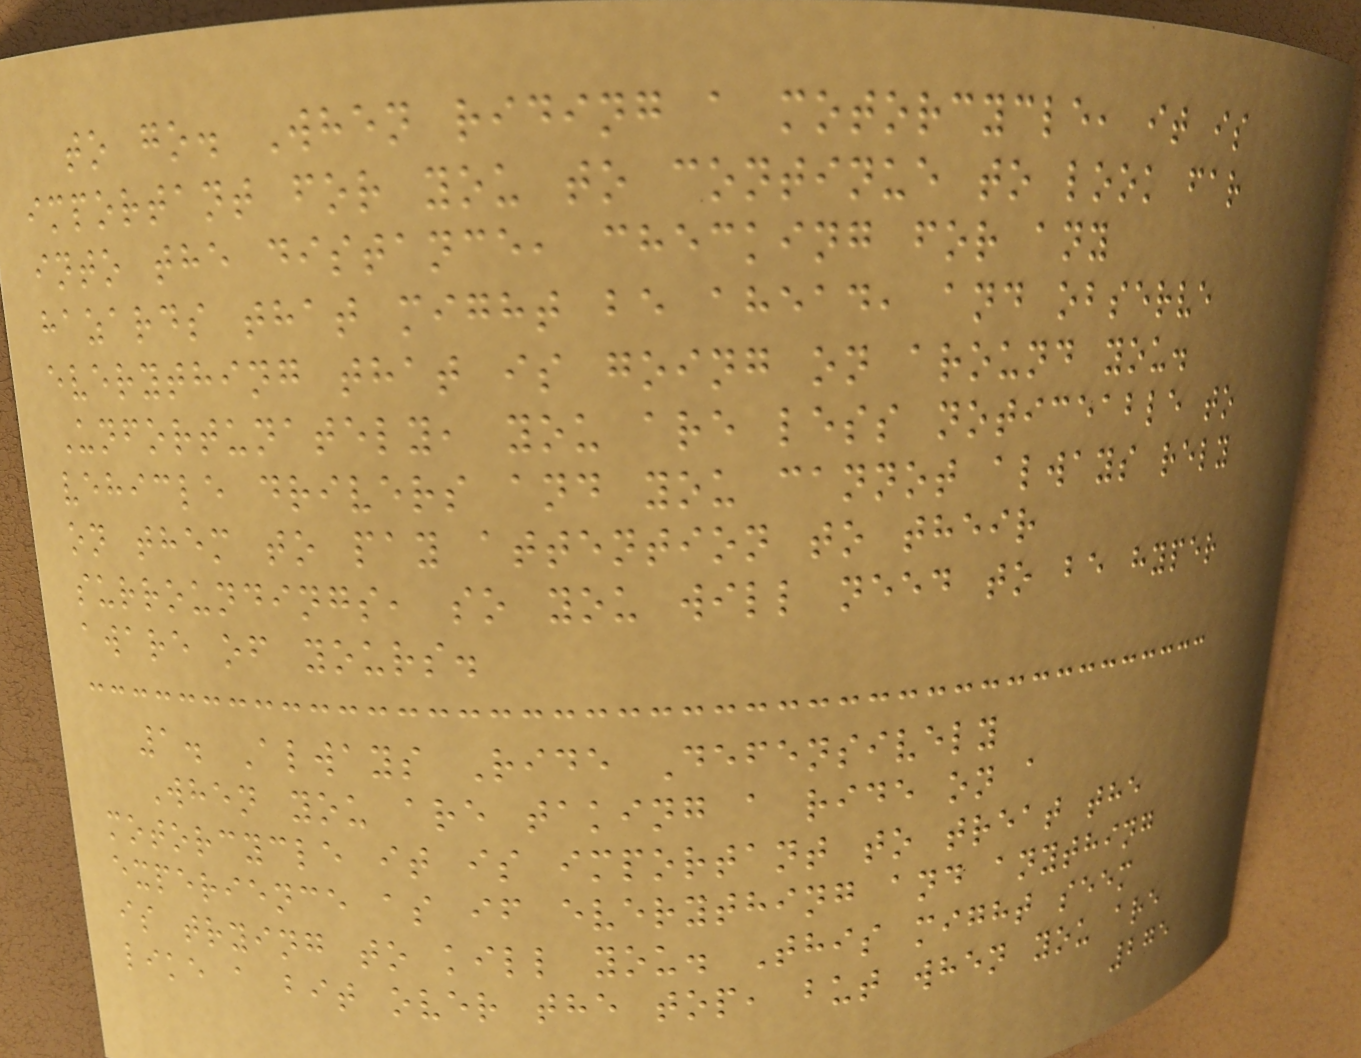to go. When riding a motorcycle, it is
important for you to continue to look far
into the distance, checking for any
hazards that might be ahead, and observe
everything that is going on around you.
Unfortunately, you are less noticeable to
vehicle drivers and you cannot always rely
on them to pay attention to their
surroundings, so you will need to be hyper
aware of yours.
1. Always Ride Defensively
When you are taking a ride on a
motorcycle it is important to treat the
experience as if everything and anything
is trying to kill you. This might seem
like a bit over the top, but when you are
275
